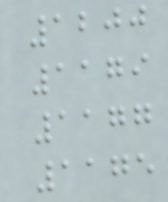1200
1179
1177
1175
